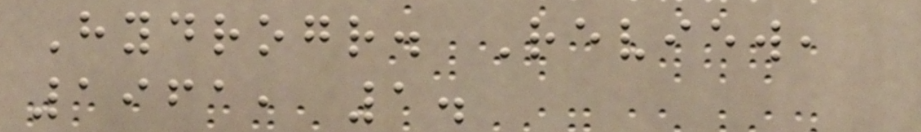Hydrogr. Review,
1961, 1.
